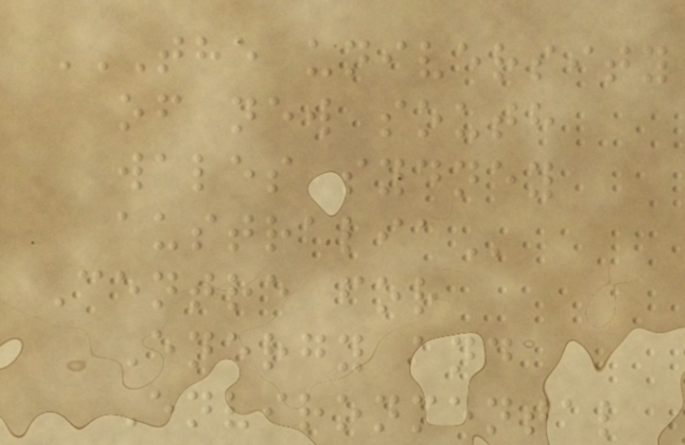THE UNIVERSITY
OF NEW SOUTH
WALES SYDNEY
AUSTRALIA
Centre for
Energy and
Environmental
